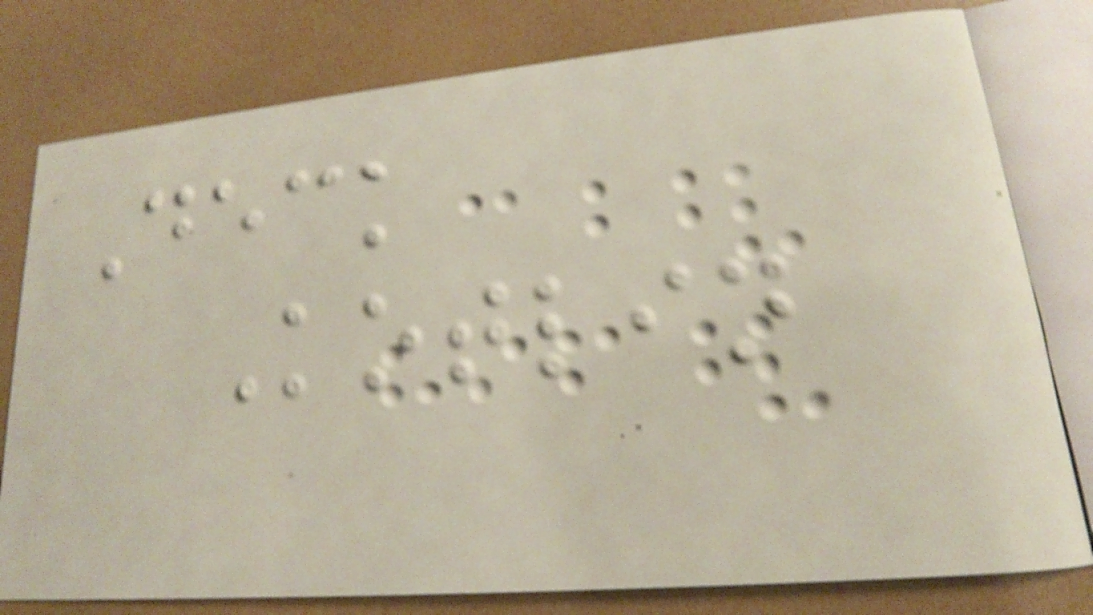Deck
Kotlin
